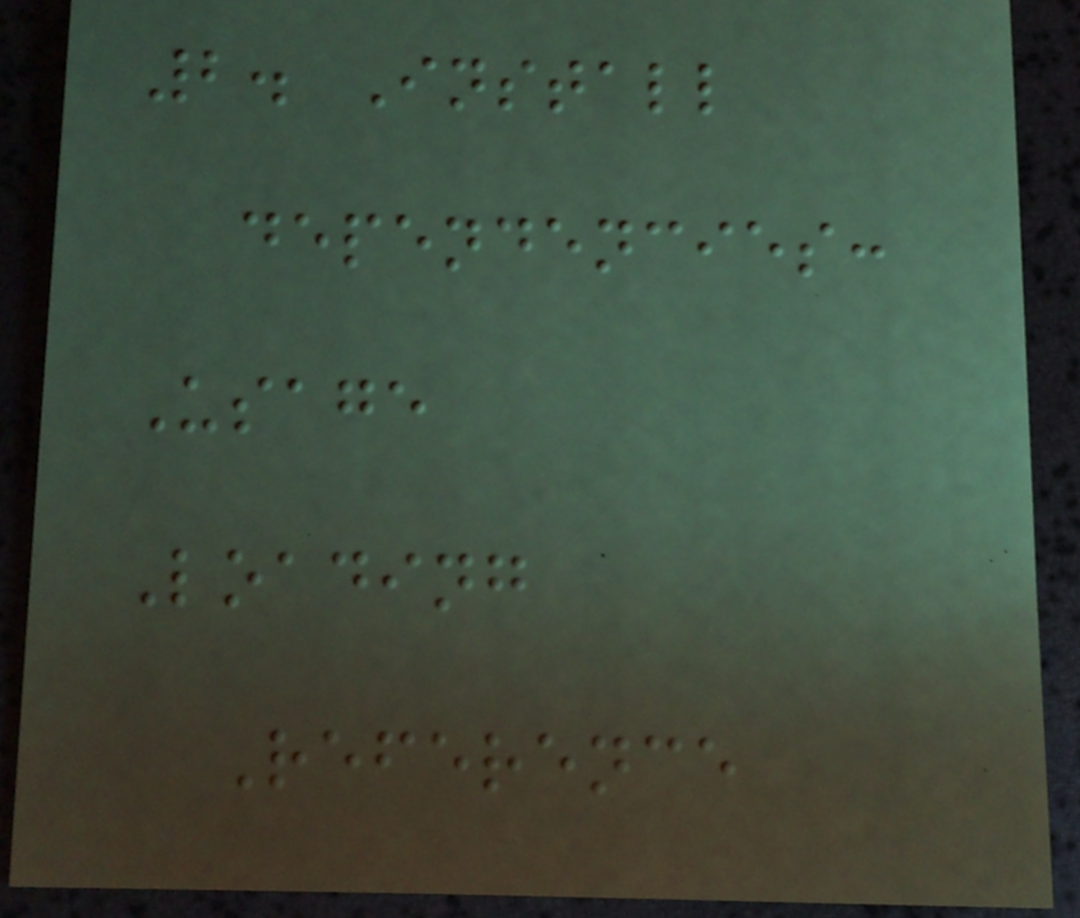2. Install
dependencies:
Usage
Loading
Reference
